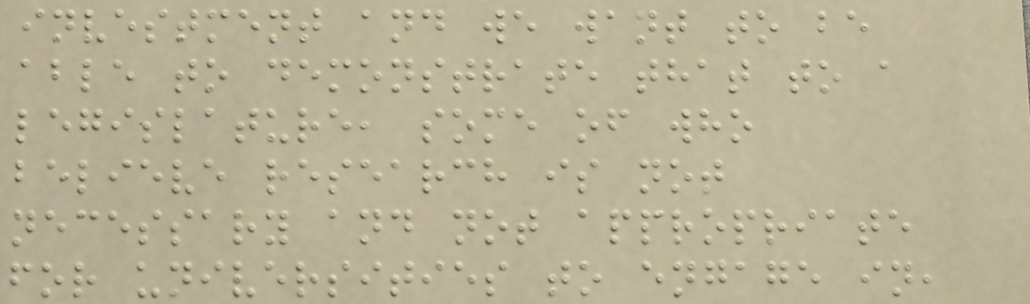investment and we want to be
able to demonstrate that to a
legislature, some of who
believe research is not
necessary and not appropriate
for universities to engage in,
